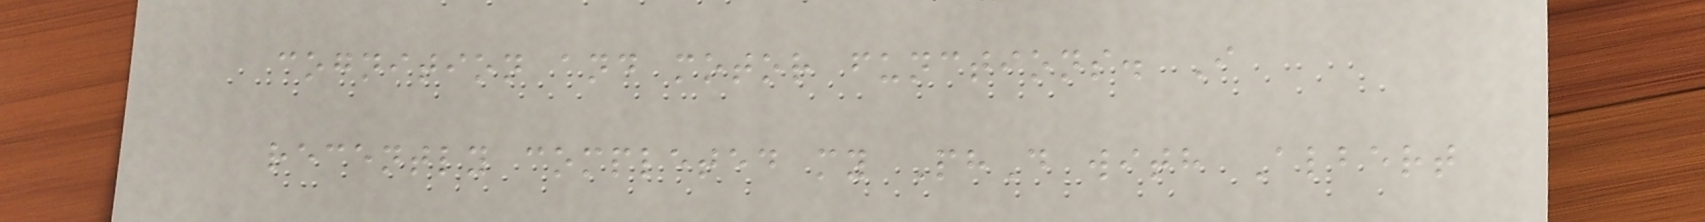cognition and motor functions. I
recently completed my PhD with Albert
